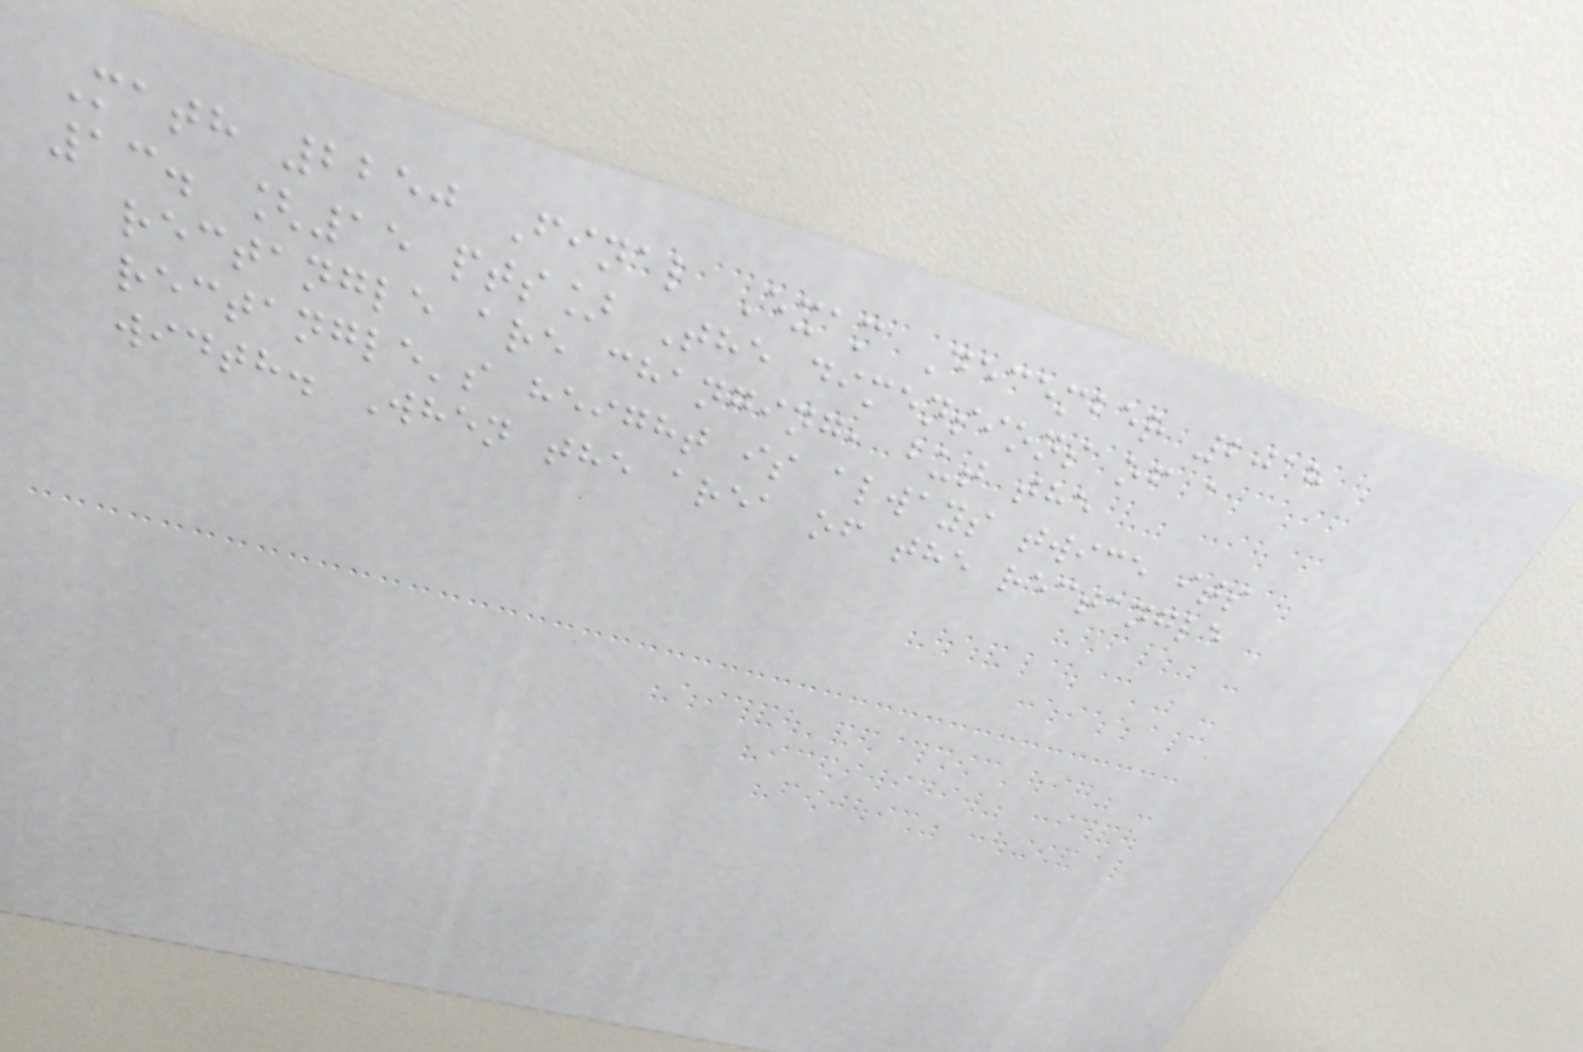Math 2250 Final Exam December 2018
13. [15 pts] The dimensions of a
rectangle are changing, but the
rectangle's height is always twice its
width. When the area of the rectangle
